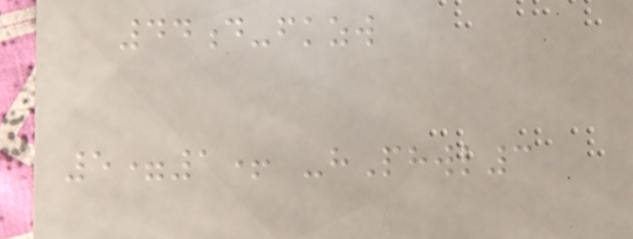44d-fkzw
5=1+ -hPhwl3
